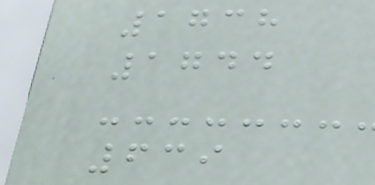1738
1744
639
